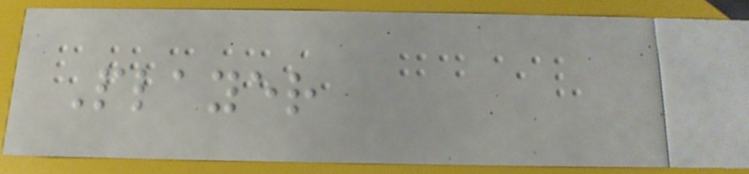Player
